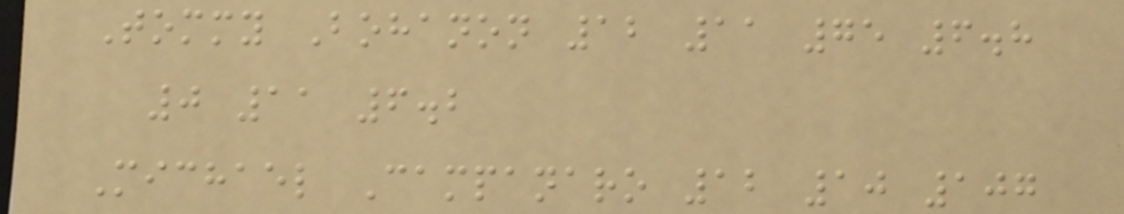Tommy Bohanon 12 11 75 6.8
0 11 6.2
Michael Campanaro 12 10 107
